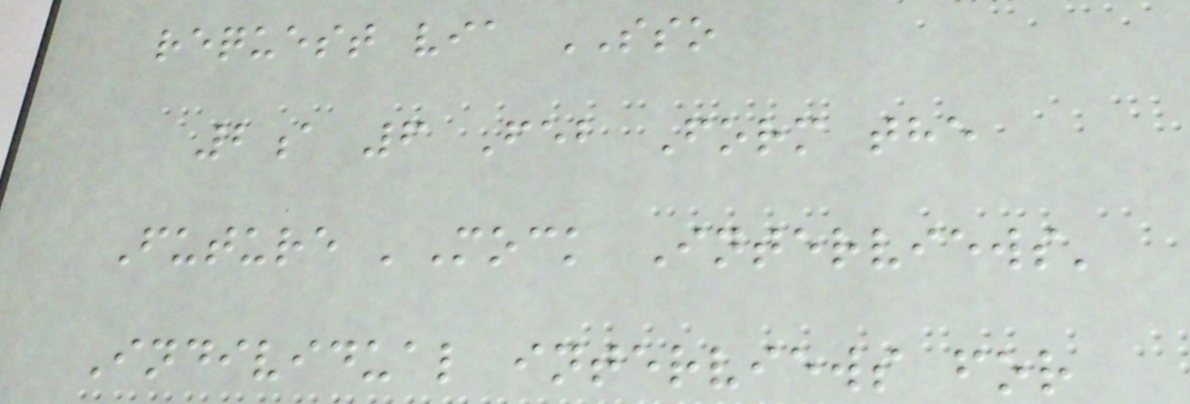request via SSO
2a 6 Feb Form the
Future 'Mock Interviews'
Individual interviews for
